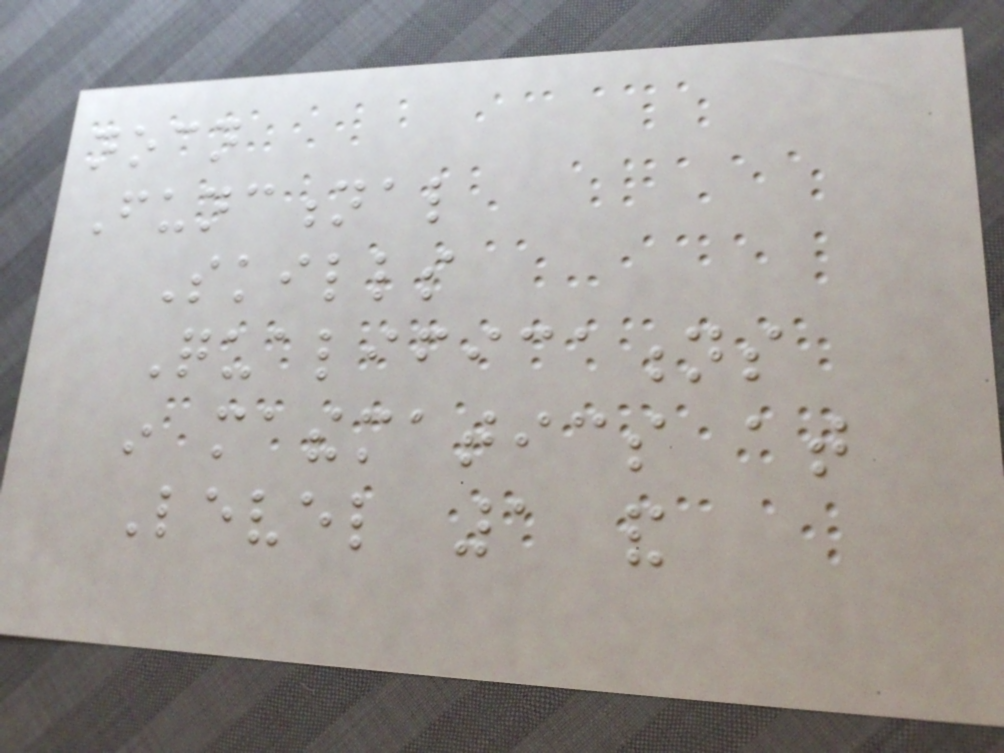nocn
Functional
Skills
Qualifications
in mathematics at
Level 1 and
